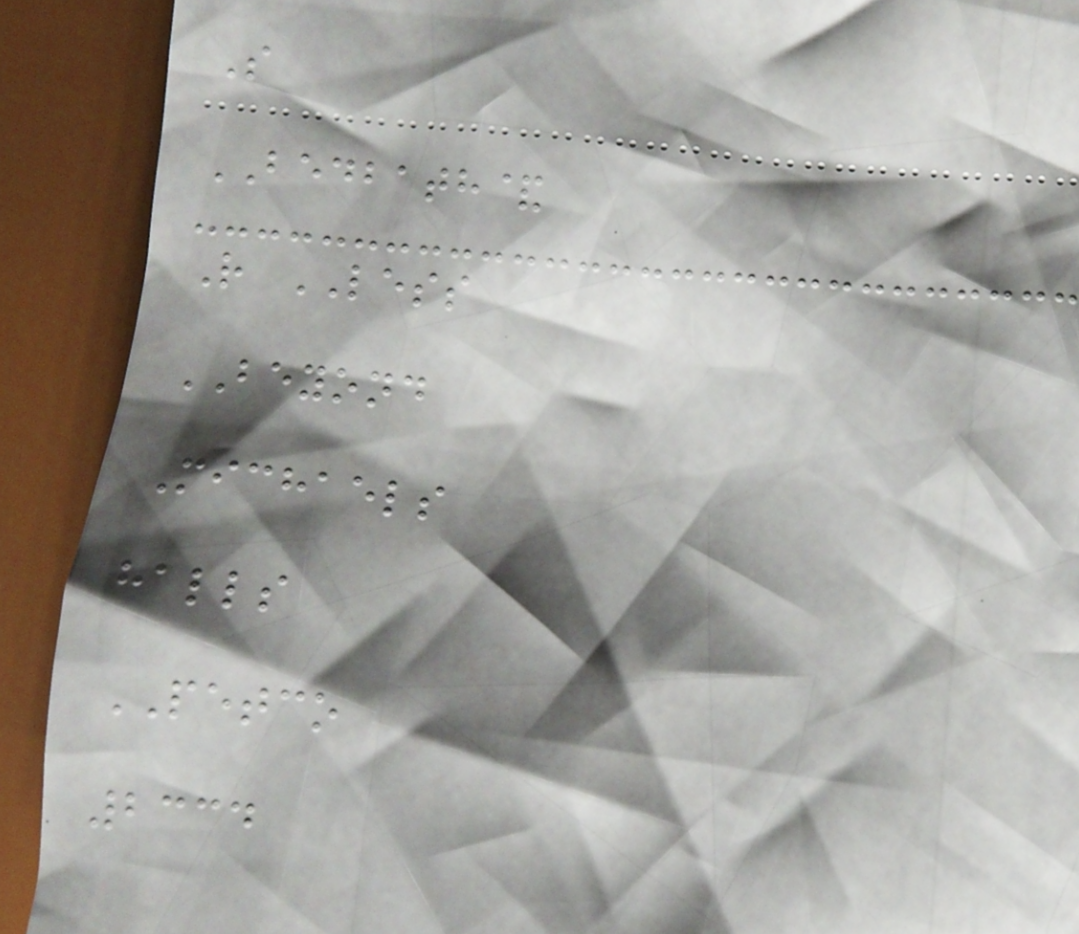S
BEDBATH&
R LESS
BEYOND
Michaels
halls
PETCO
2334
